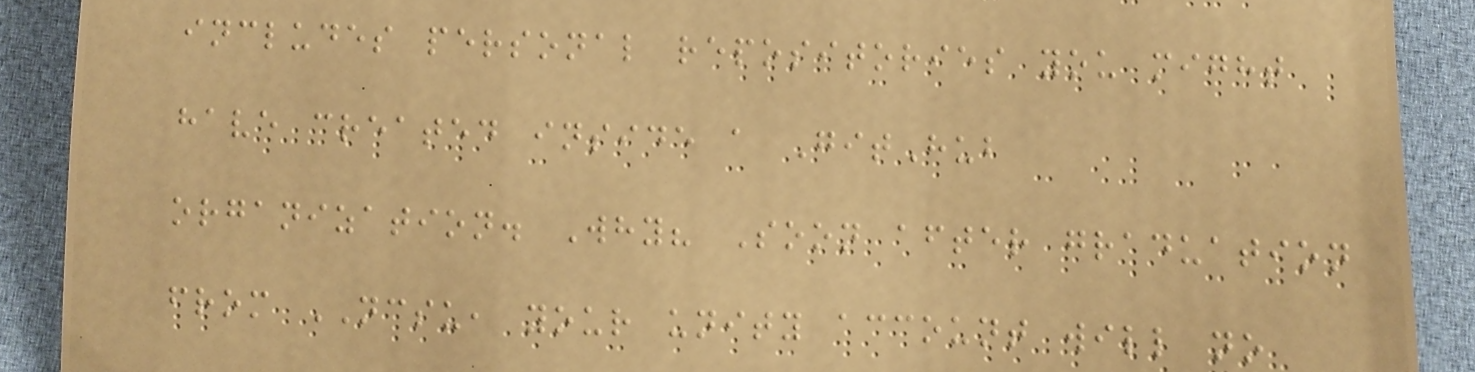includes personal repositories you might
have created inside a GitHub
organization. Why? Soon after graduation
from NCSU, your unity account will no
